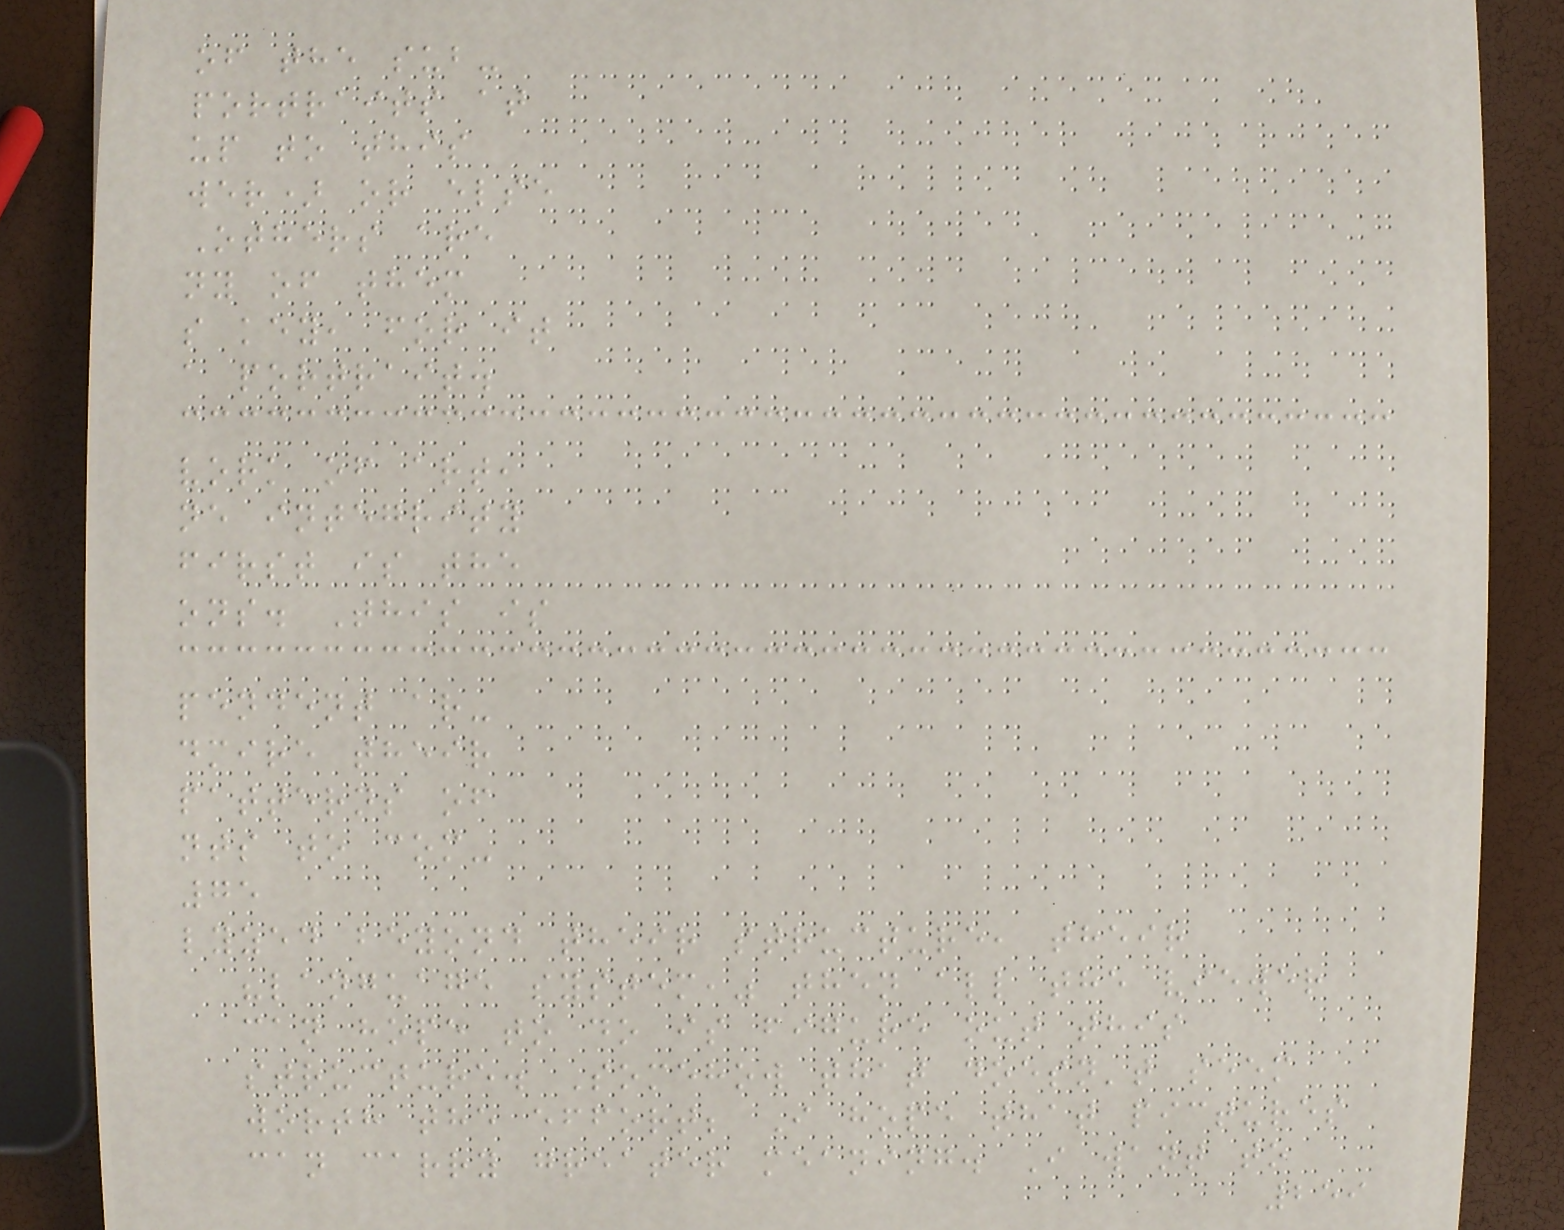of the sub-
portraits at
up to this
wer) or else
Others are
ny of them
s key, for it
a portrait.
vork of art,
ne integrity
first is the
ons. This is
pendent ar-
dmire their
patterns of
nts to com-
75
lyzed beyond their structure, their
"language system," then all the viewer
can hope to do is figure out this
structure. Somehow that doesn't seem
worth the effort; I hope that pictures
can carry greater meaning. I want to
259
